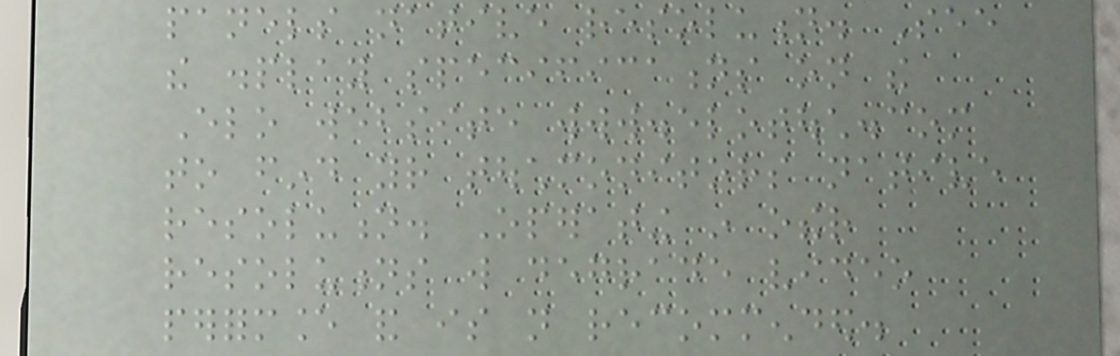panels native resolution. See
the display specifications on the
Elo website www.elotouch.com
to find your touchmonitors native
resolution. Operating in other
resolutions will degrade video
performance and is not recommended.
